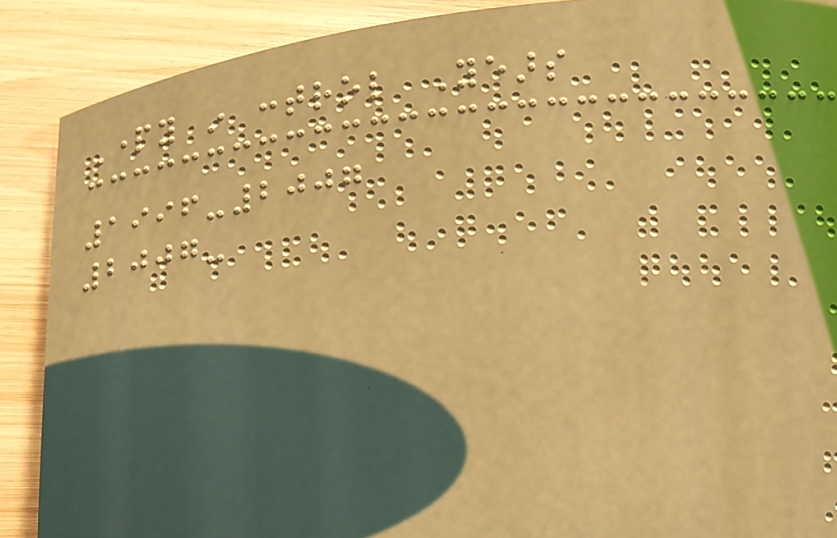Party in control Years
1996-2007
2007-
